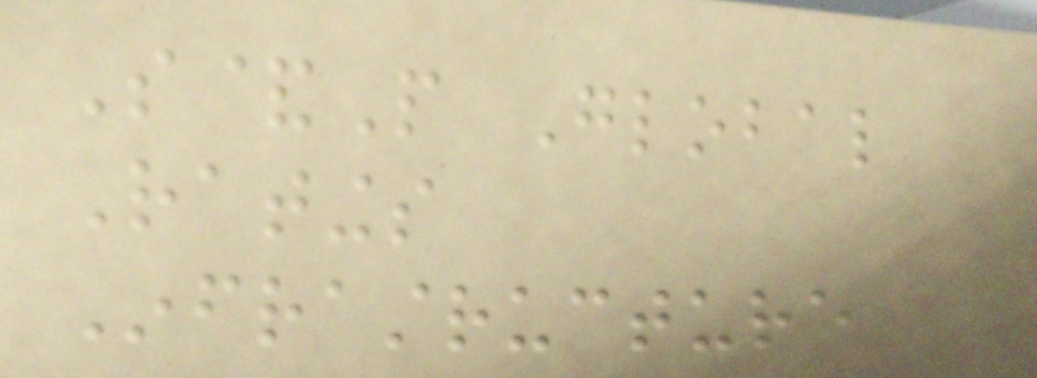S&P Global
Ratings
Infrastructure
